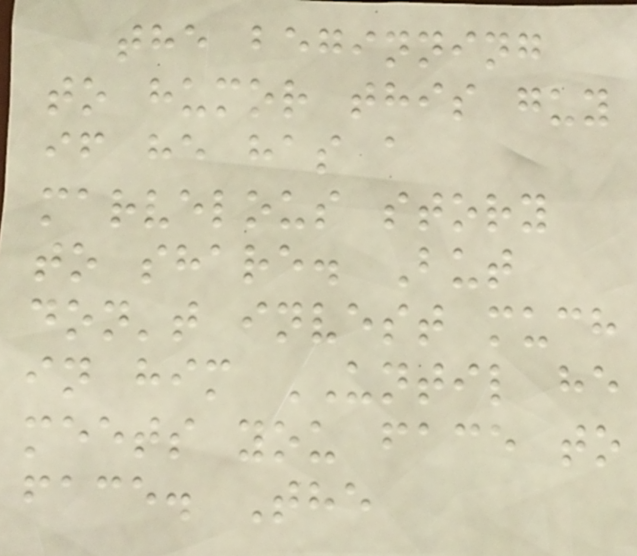the beginning
to humor this guy
if he has a
marvelous story
to share. But
don't invest much
in him UNTIL he
meets you face to
face. The
